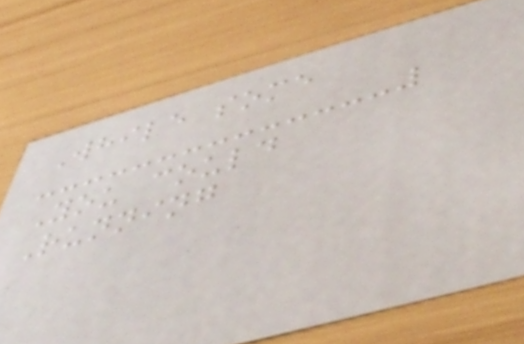While some
You could
Running
